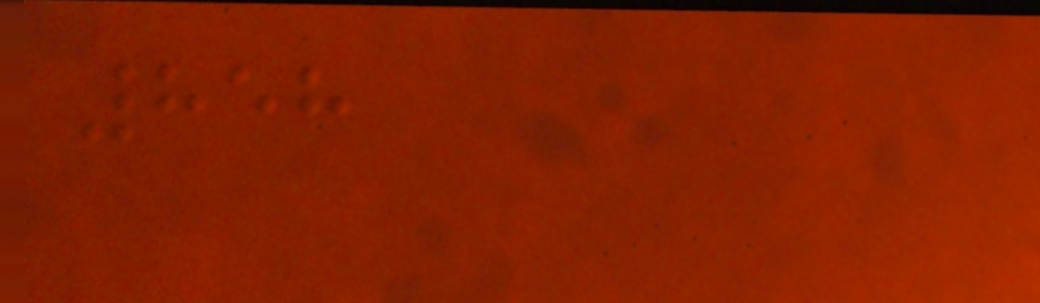858
